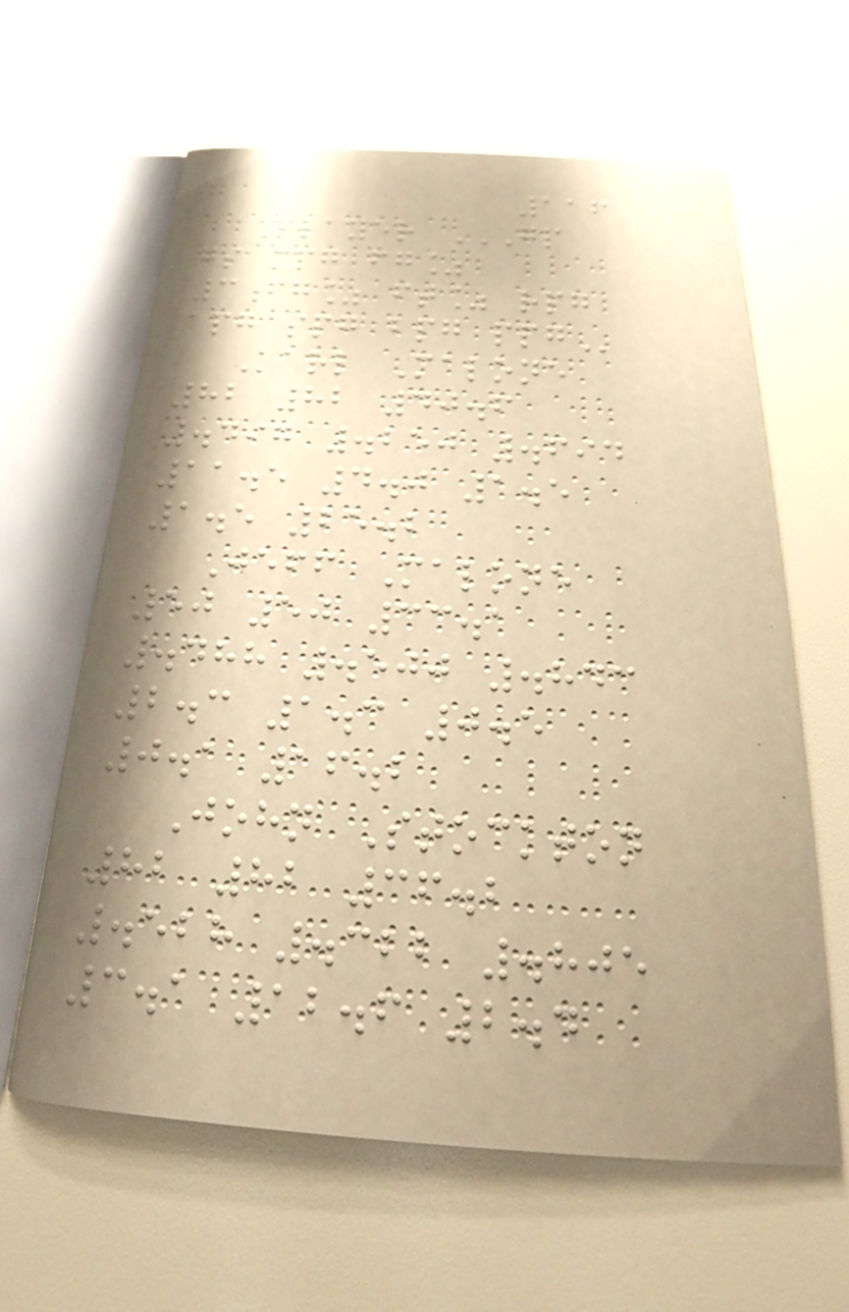116
Player GP
GS MPG FG%
3FG% FT% RPG
APG SPG BPG PPG
Karl Malone
82 82 40.6
.497 .250 .694
11.5 4.0 1.5
1.5 25.2
Jeff Malone
50 50 33.1
.488 .500 .843
2.3 1.3 0.5
0.1 16.2
John Stockton
82 82 36.2
.528 .322 .805
3.1 12.6 2.4
